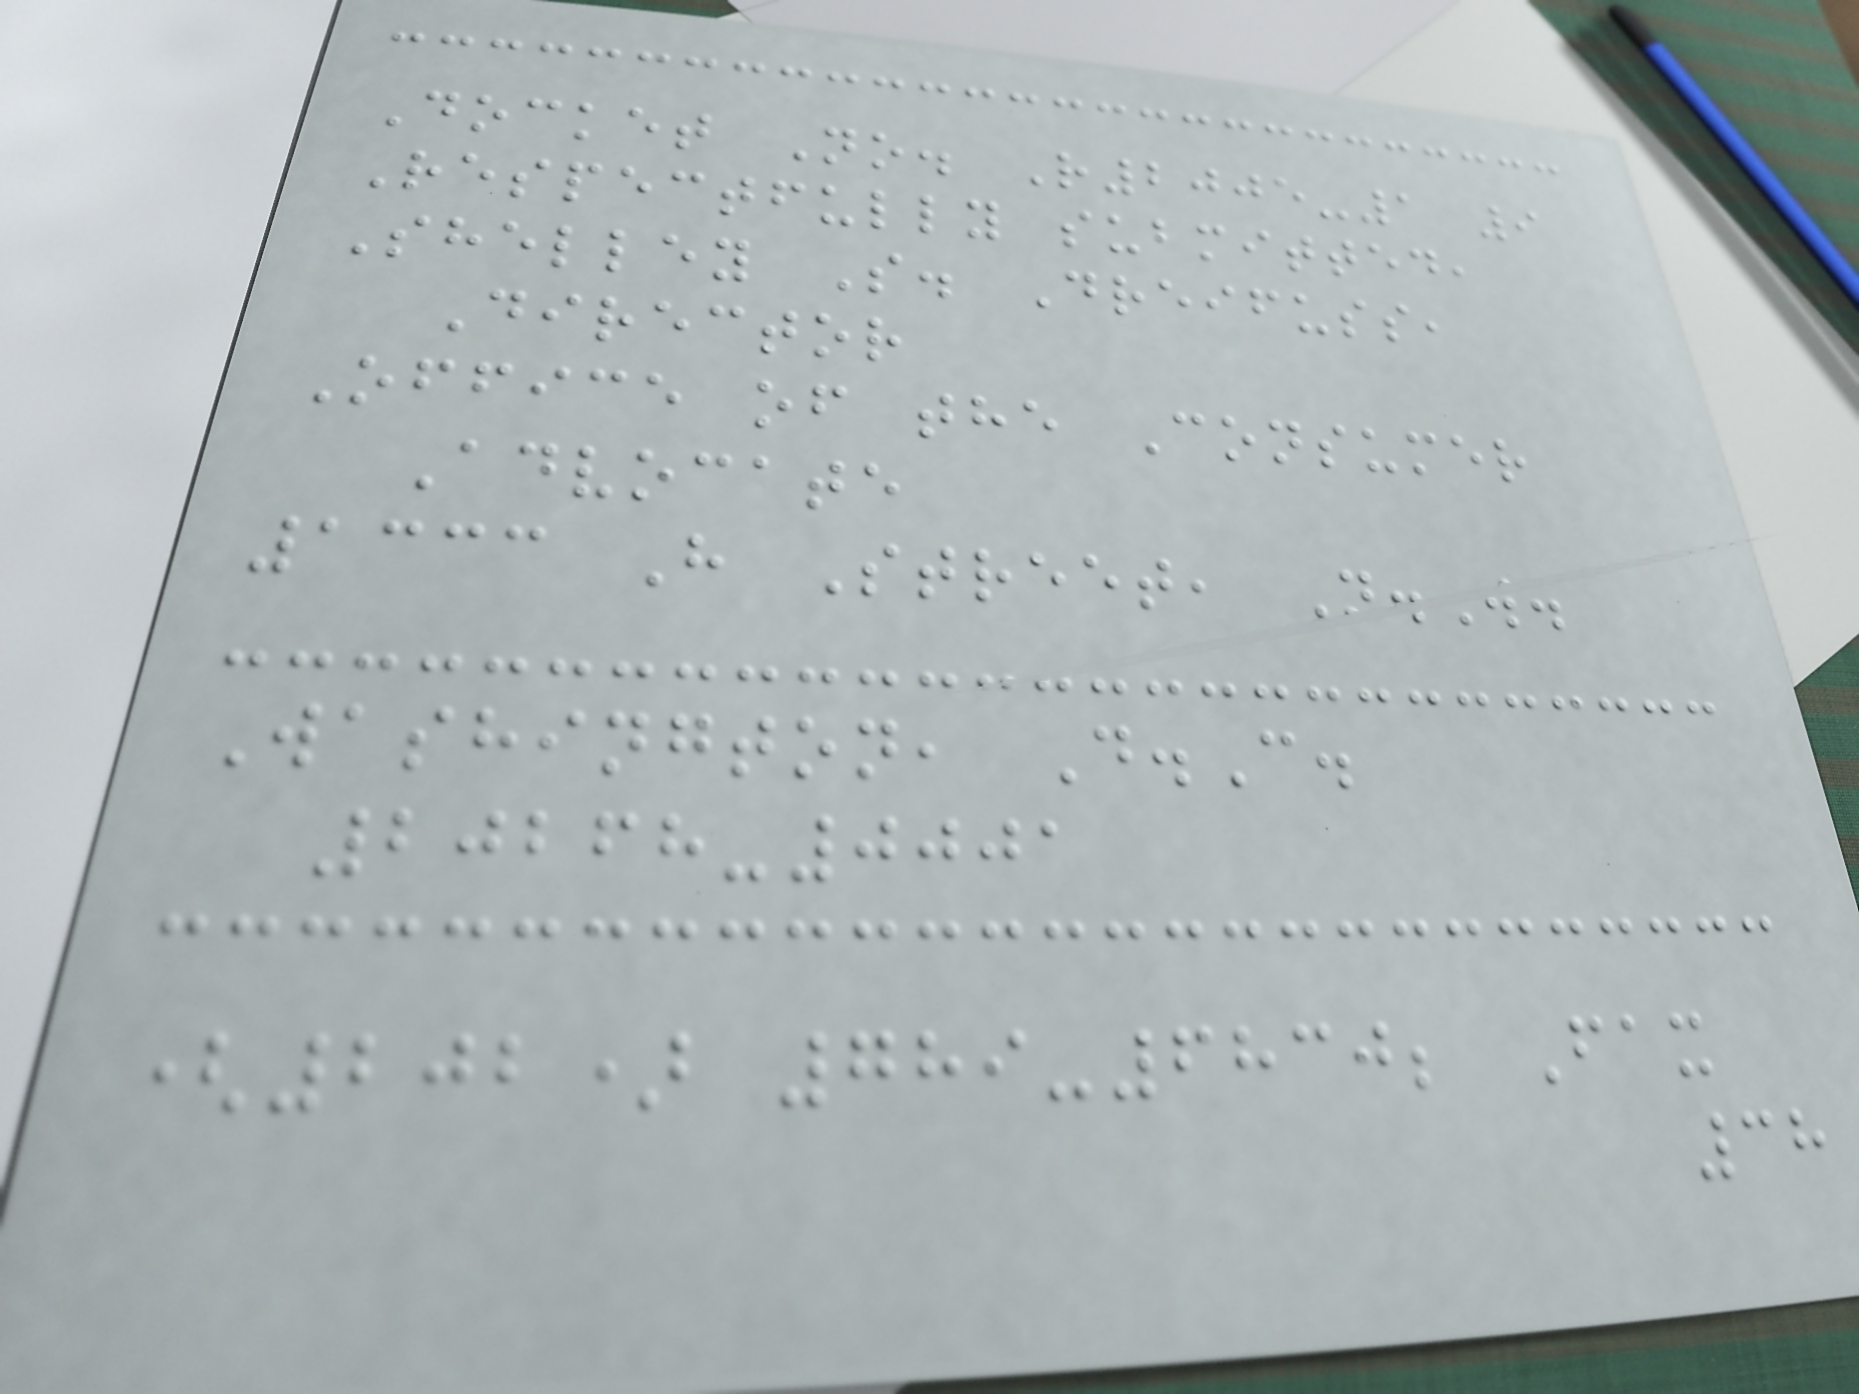Docket No. R2005-1 9
Respectfully submitted,
Shelley S. Dreifuss,
Director
Office of the Consumer
Advocate
1333 H Street, N.W.
Washington, D.C.
20268-0001
(202) 789-6830; Fax
38
